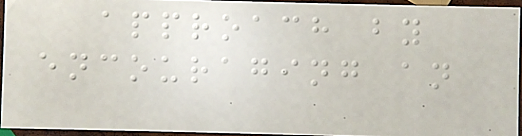approach by
encouraging an
